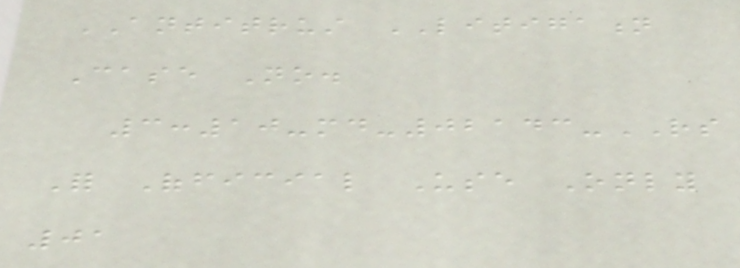ANTITRUST LITIGATION
Case No.
3:10-md-02143-RS
For Official Use Only
01
